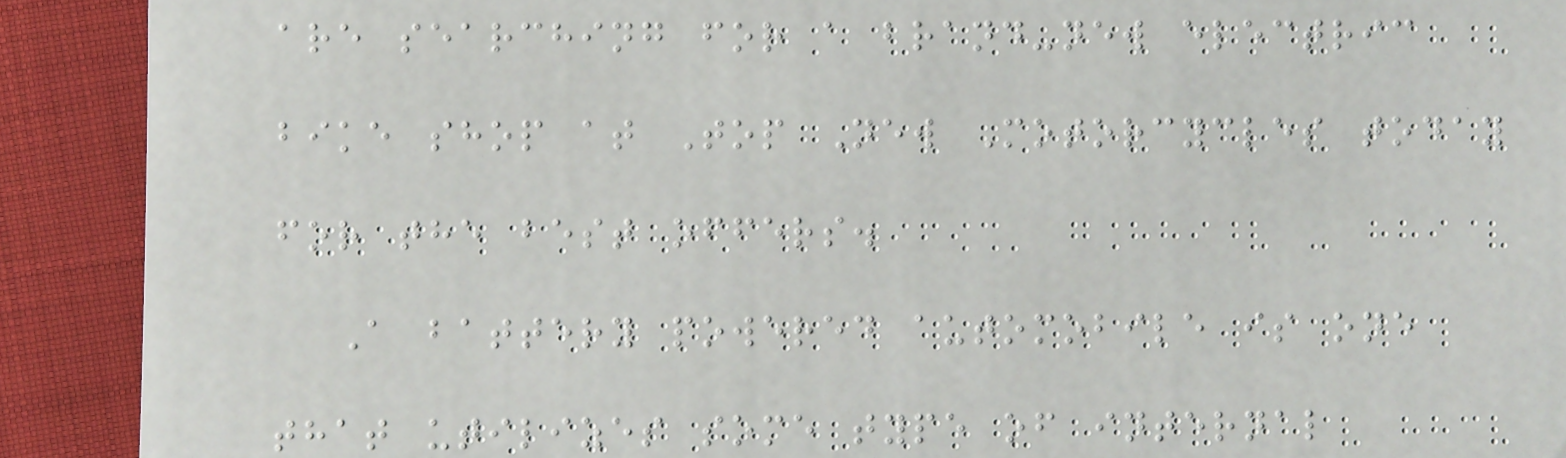are searching for a brand-new electric
bike shop at Top New Motorcycles today
for the best offers.
A battery powered automobile is one
that utilizes some type of internal
